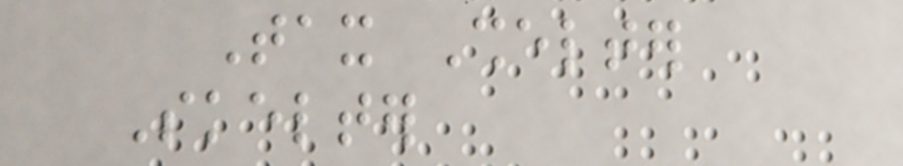Tax Shelter
Skelter
